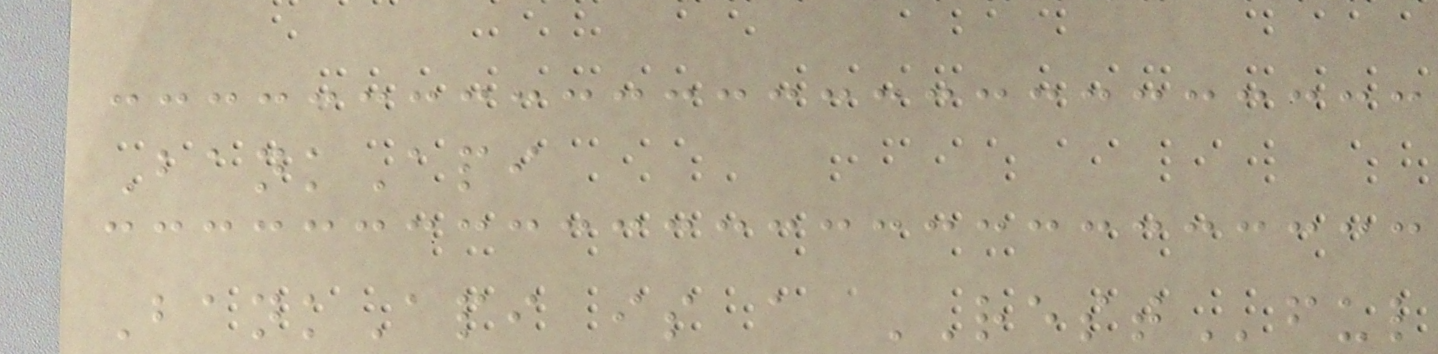BankApi
BankApi is a RESTful
